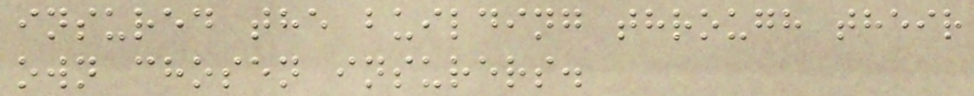insured the building through their
own chosen insurers.
